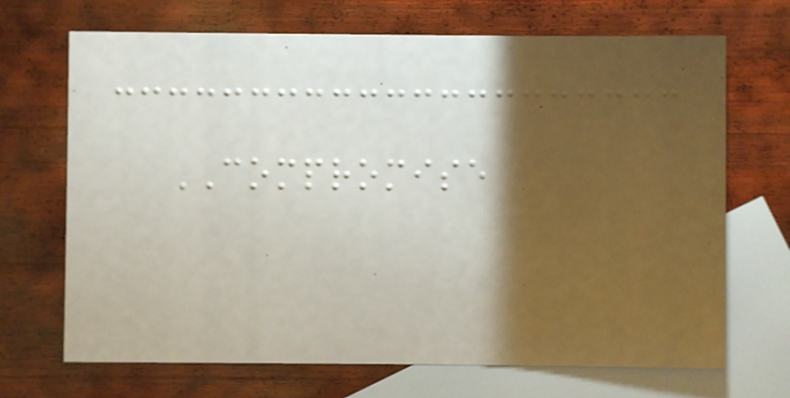COMPROMISE
